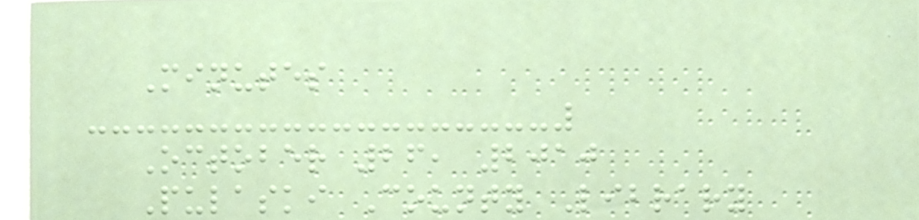Minutes
October 26, 2010
Pulaski County Library
